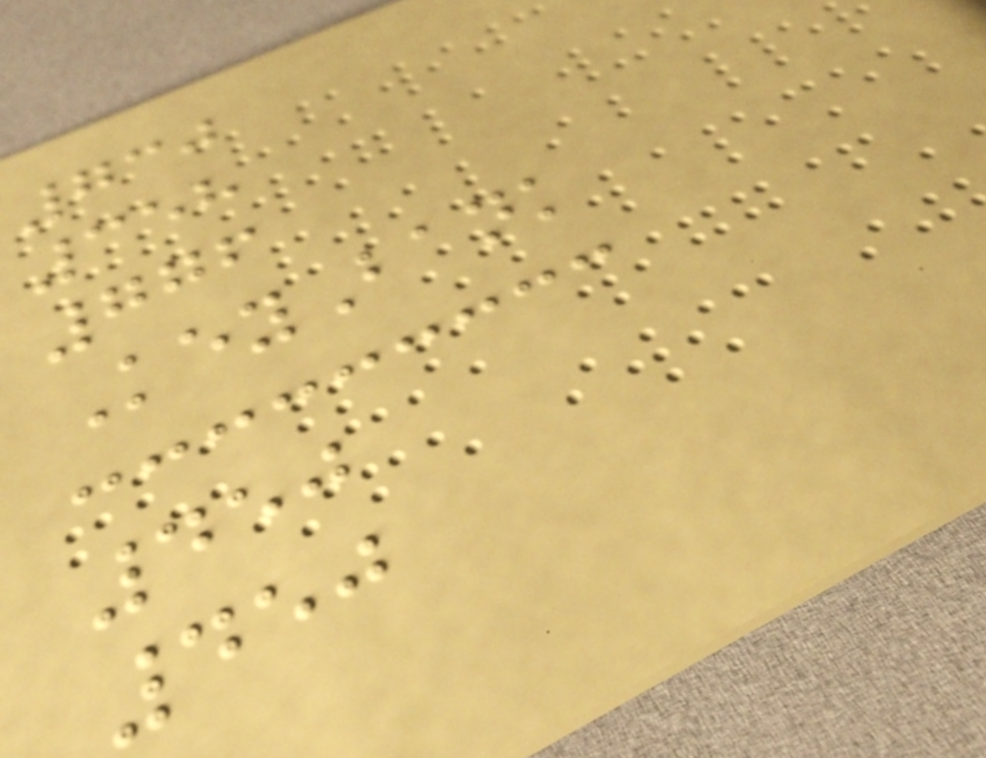730
358
776
KeyBank
450
450
